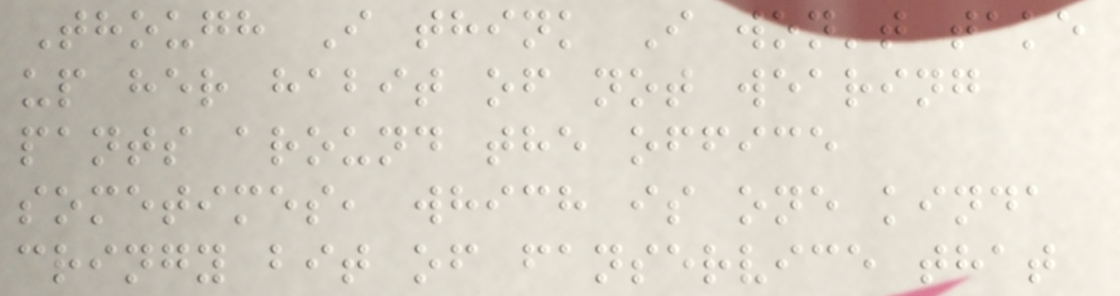Though I think I won't take
up her habit of not wearing
pants around the office
sometimes, which is one kinda
cringy bit of fanservice that
